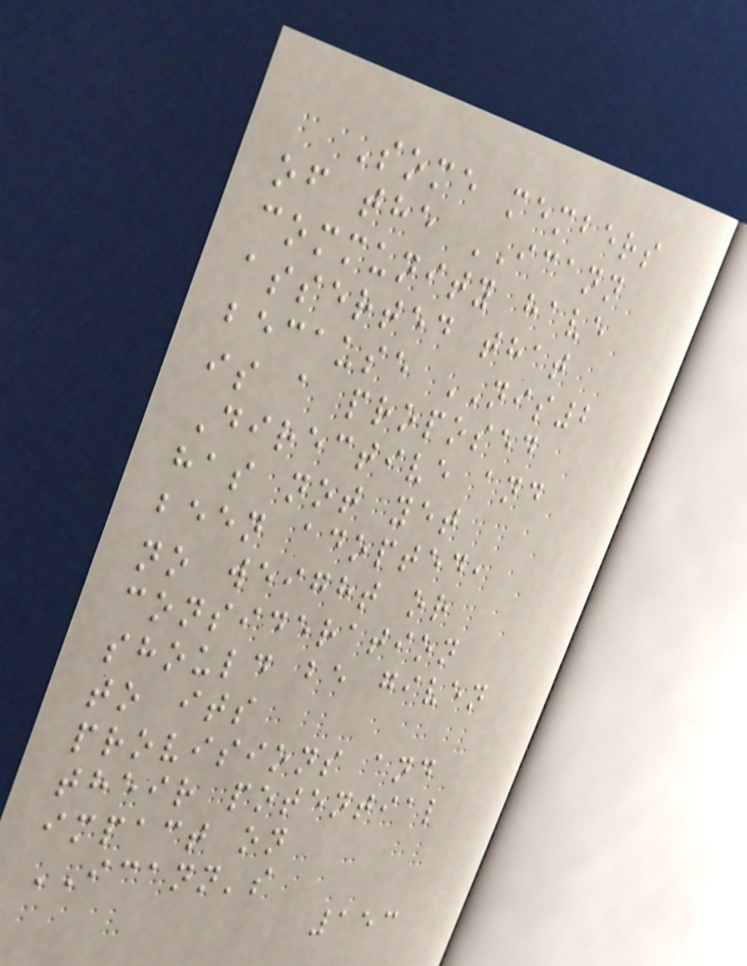Some members
of the ICANN
community have
asserted that
because NIS2
is a proposed
Directive and
has not yet
been adopted,
no weight or
consideration
should be given
to its
provisions and
their potential
impact on
ICANN's
153
